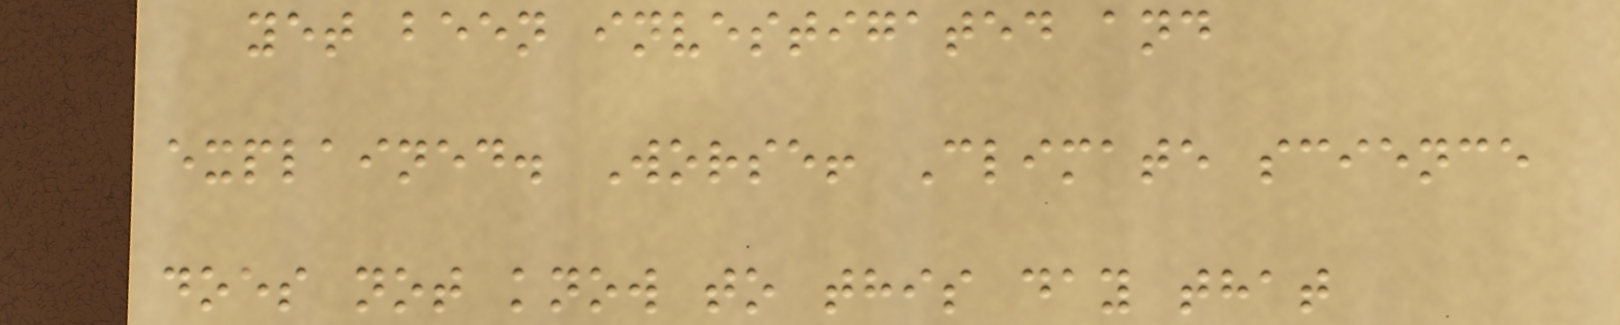yet been investigated and
explained. Worse! Climate science
does not know to this day that
